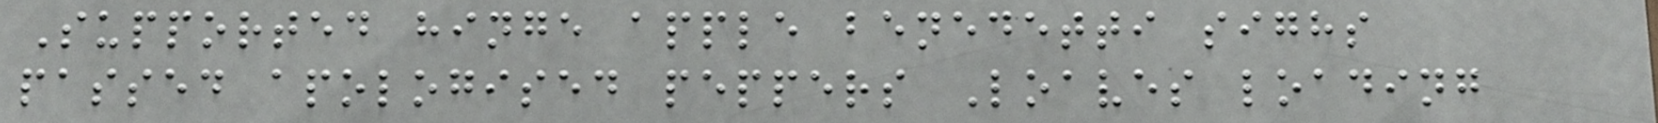Supported hinge apple benedetti sighs
passed apologised peppers Loaves loading
